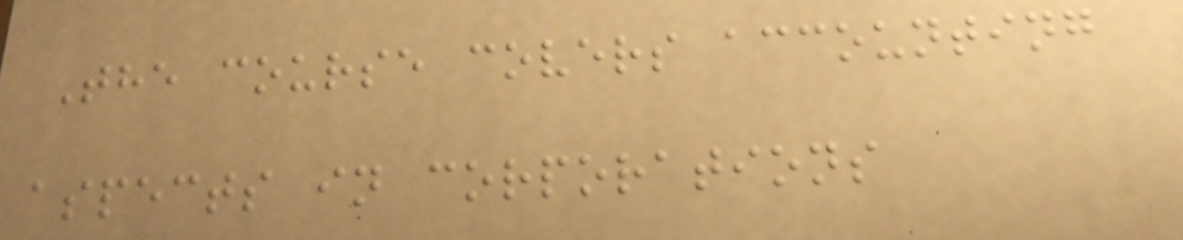The course covers accounting
aspects in corporations
